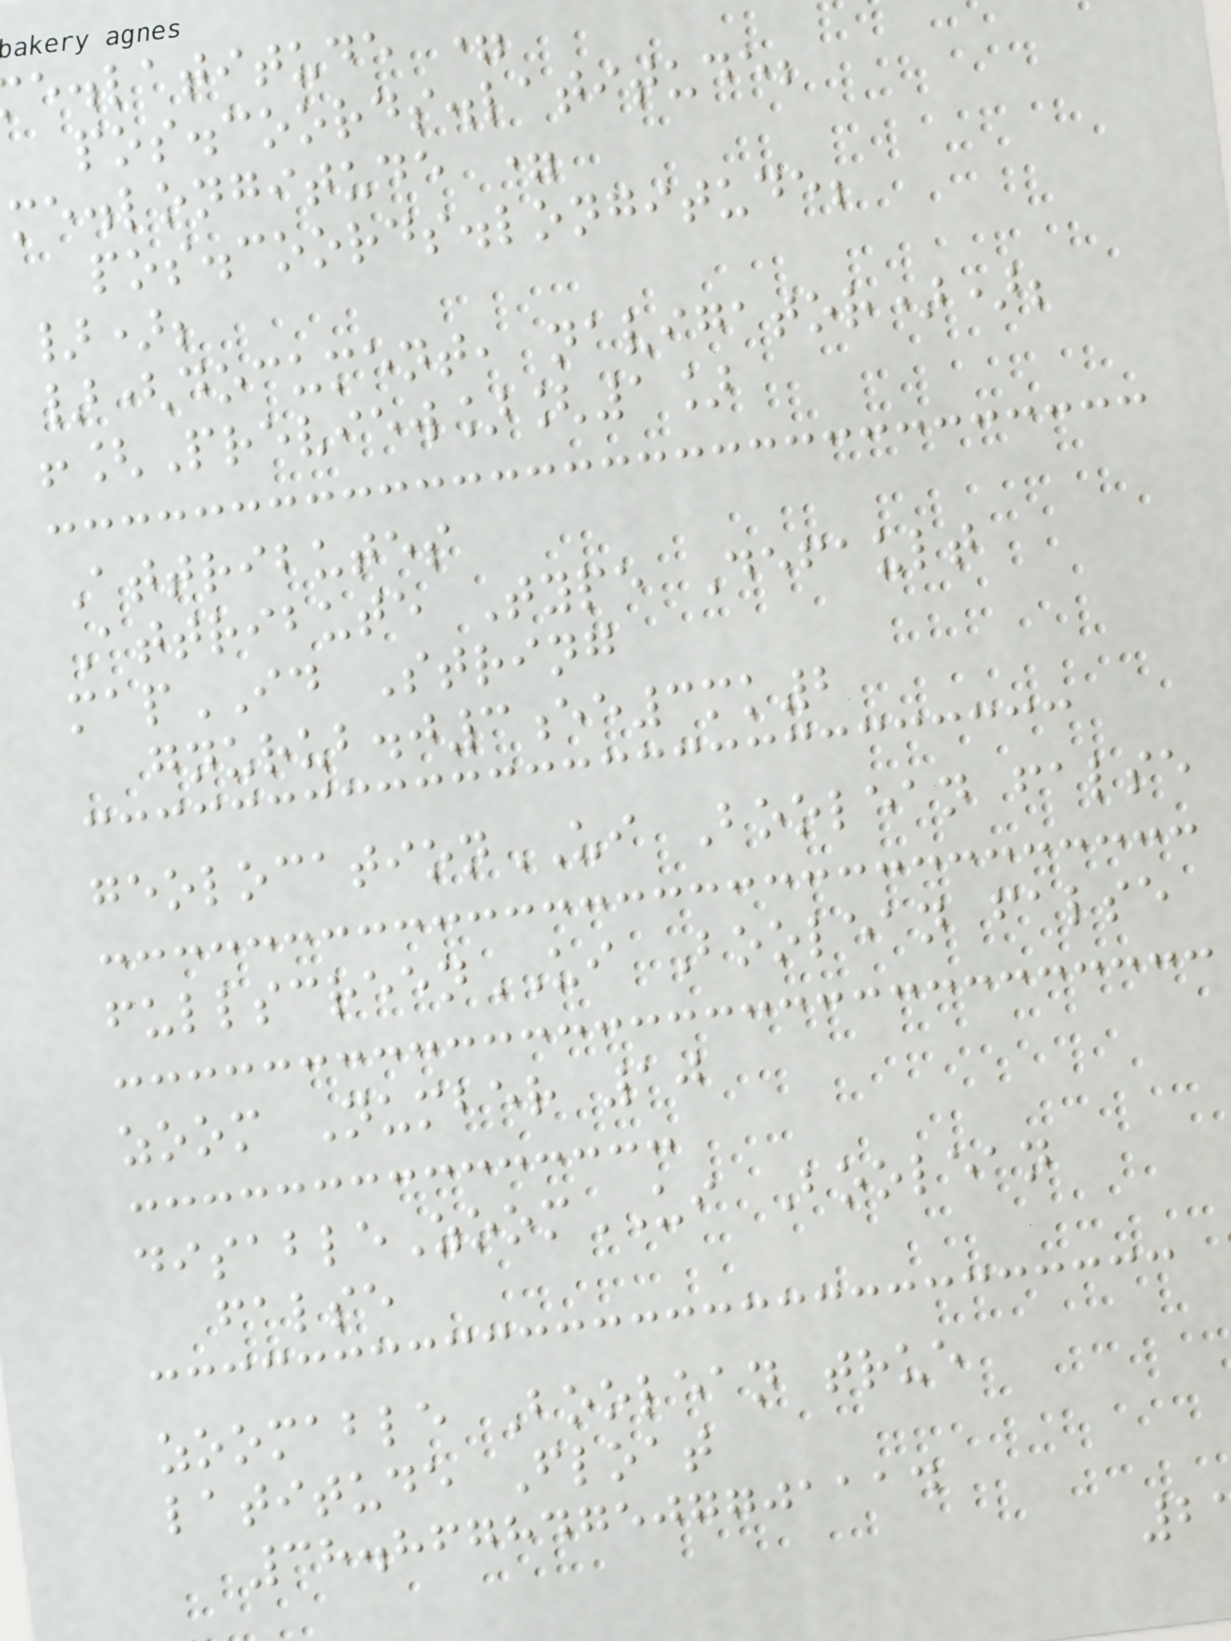e.latitude =
pos.coords.latitude;
me.longitude =
pos.coords.longitude;
});
}(document, navigator));
![Preview][1]
Attributes
Attribute Type Default
mapID String
gnurub.j3ee3mk2
geolocationUI Boolean false
fullscreenUI Boolean false
zoom Number 10
disableZoomUI Boolean
false
zoomable Boolean true
latitude Float
38.867847507701114
